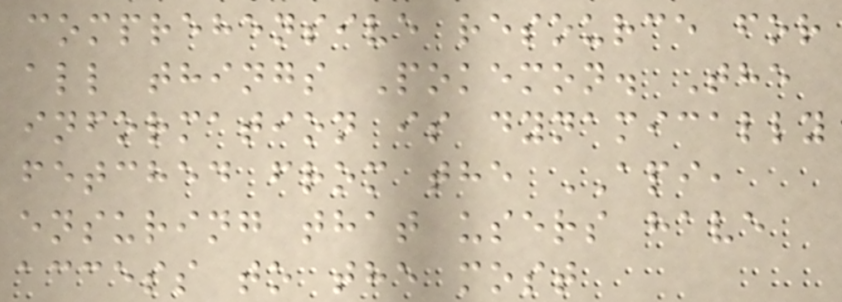comprehensive resource for
all things Pokemon. The
information is dynamically
fetched from the API,
ensuring that users have
access to the most
